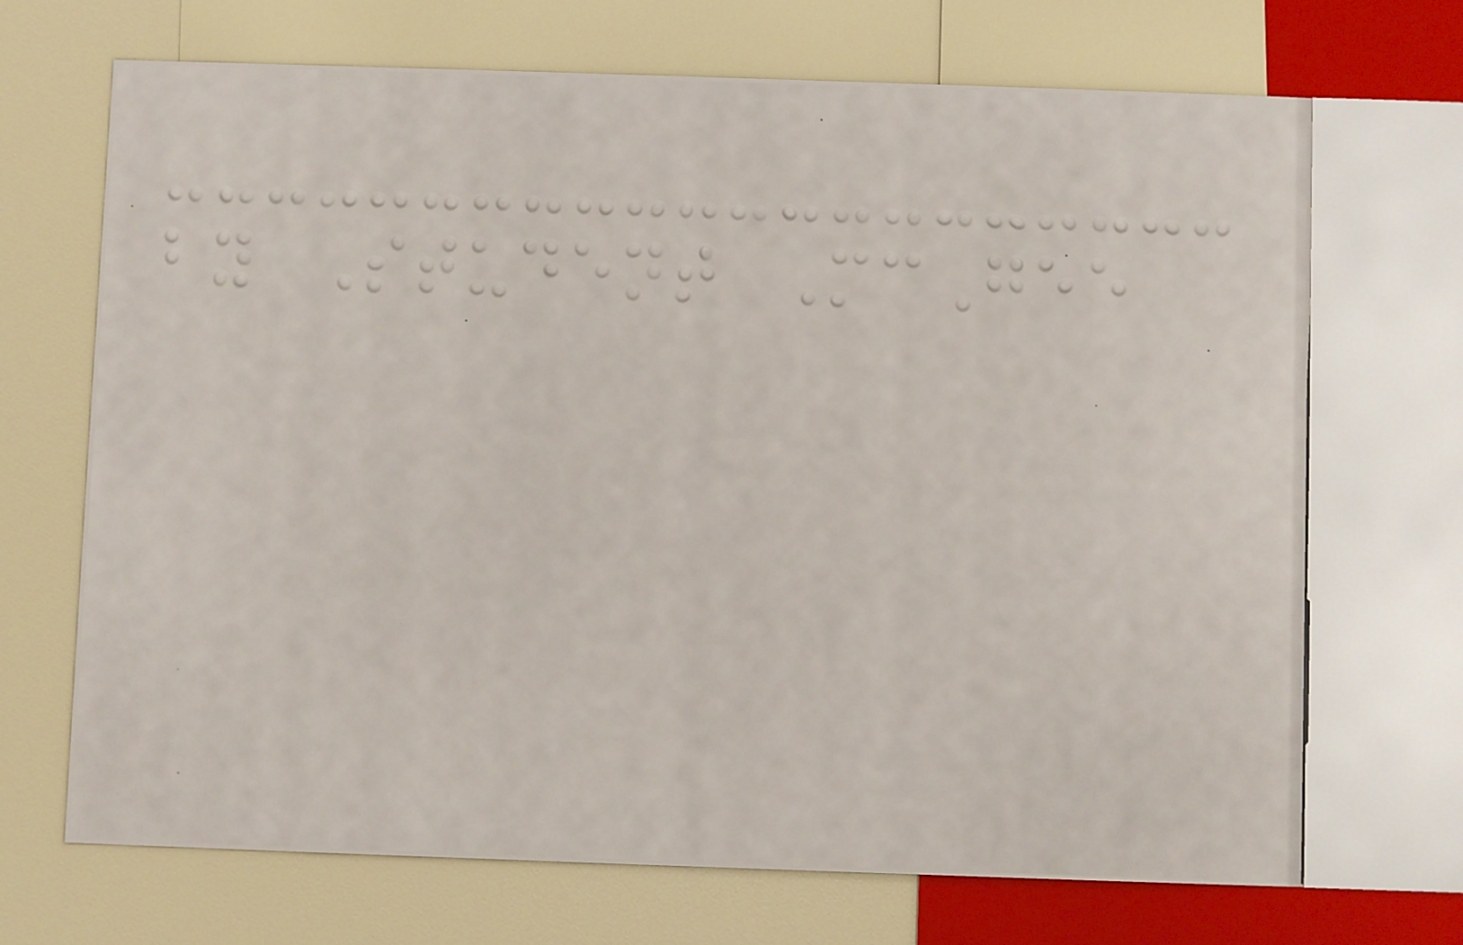by Student McGee
